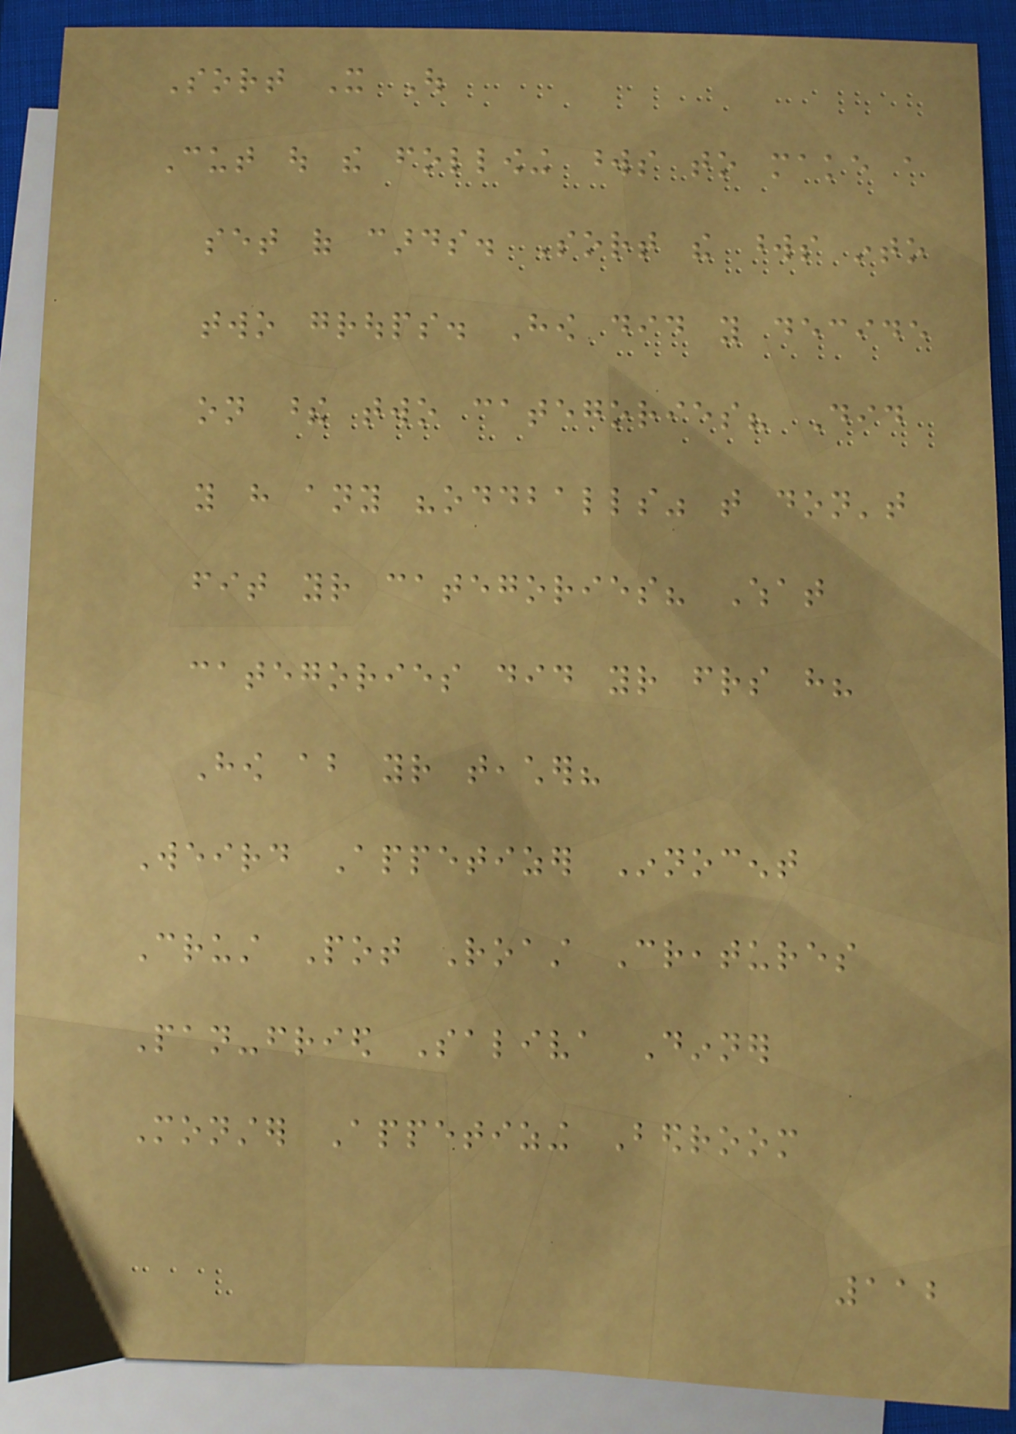Sort It Out
Cut out the following words to make a
set of cards. Sort the words into
two groups. How did you decide
on these two categories? Did
you have any "oddballs" that don't
fit your categories? What
categories did your friends have?
How about your teacher?
Weird Appetizer Innocent
Crust Pot Roast Creatures
Pan-fried Saliva Dinner
Monster Appetizing Bedroom
112
